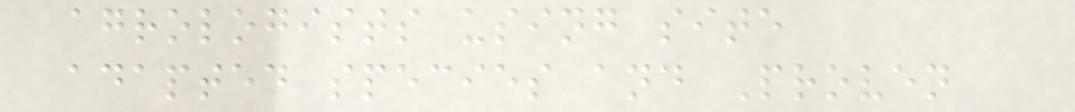agrologists using site
adapted species and Proven
